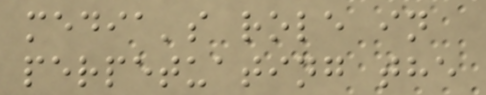media's role in
perpetuating the
